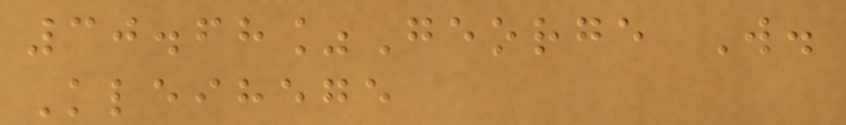30.68%George W.
Kleihege
